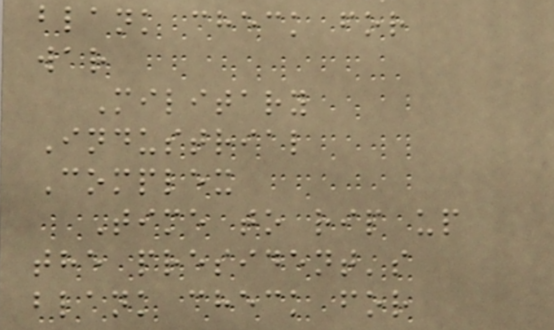blank check for
war
Military
Industrial
Complex
Time to rip up
the president's
blank check for
